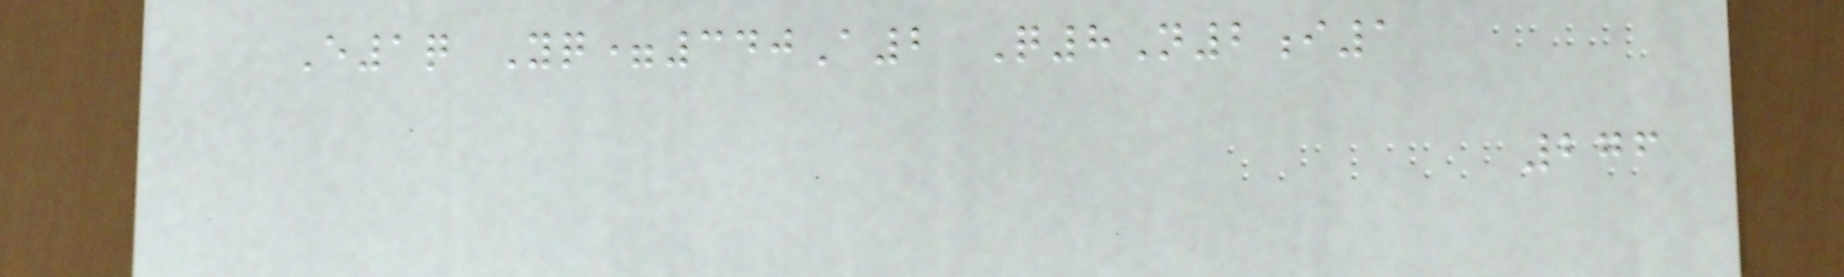E1q Yq=340A2 Q8N2i1
276
